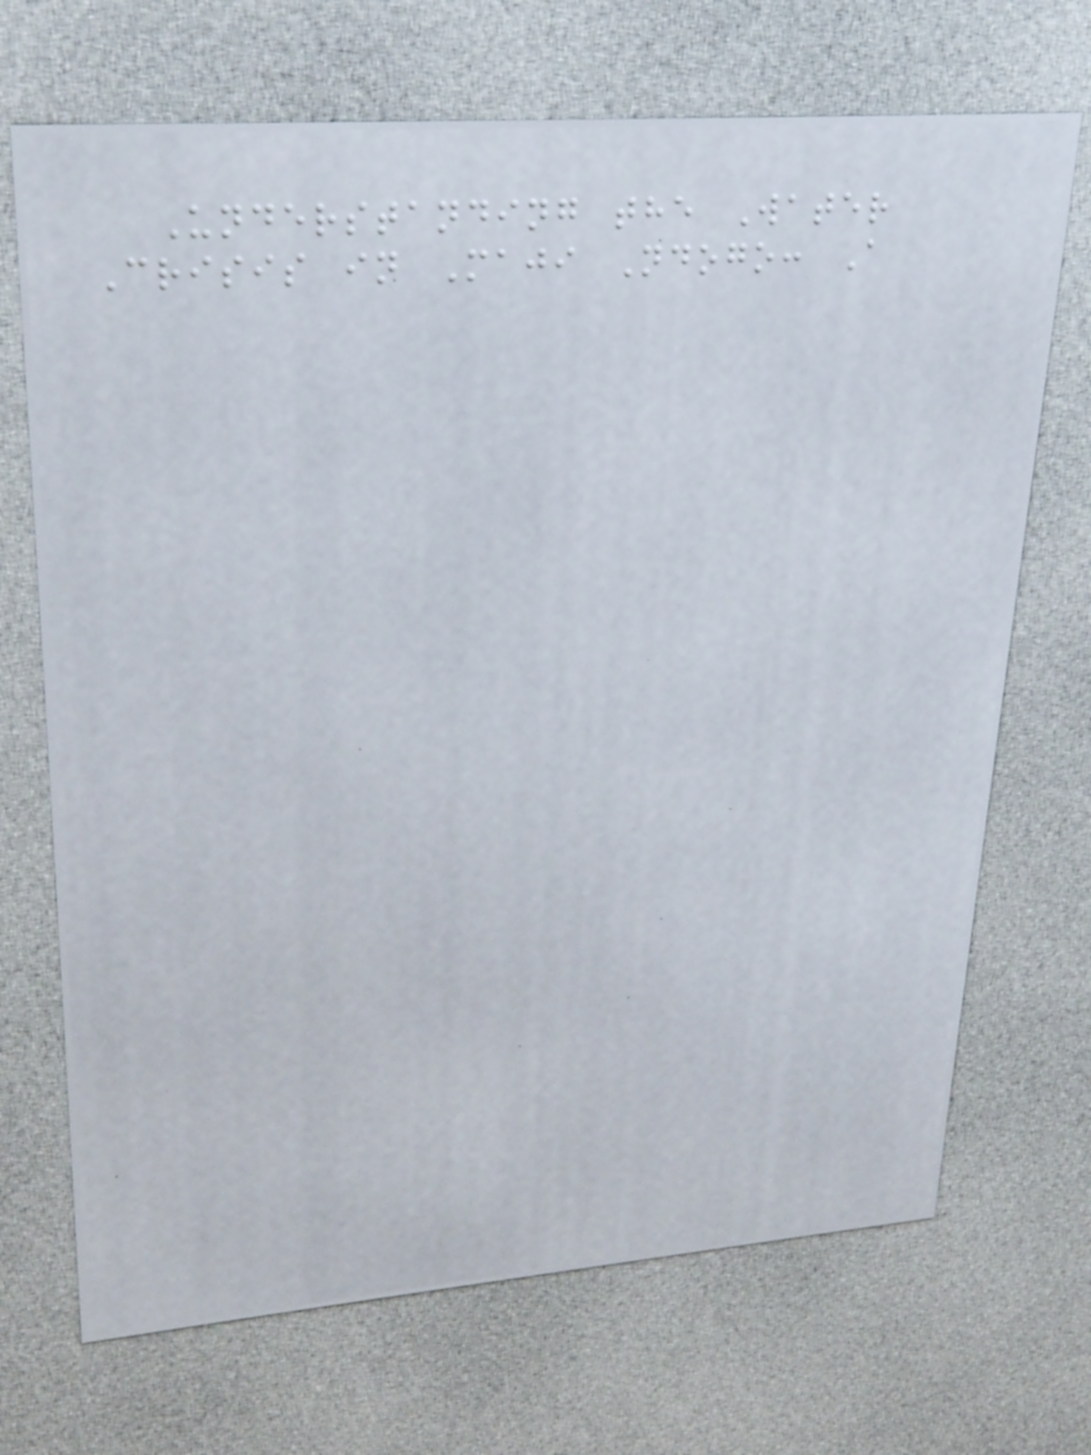Understanding the Water
Crisis in Maji Ndogo: A
